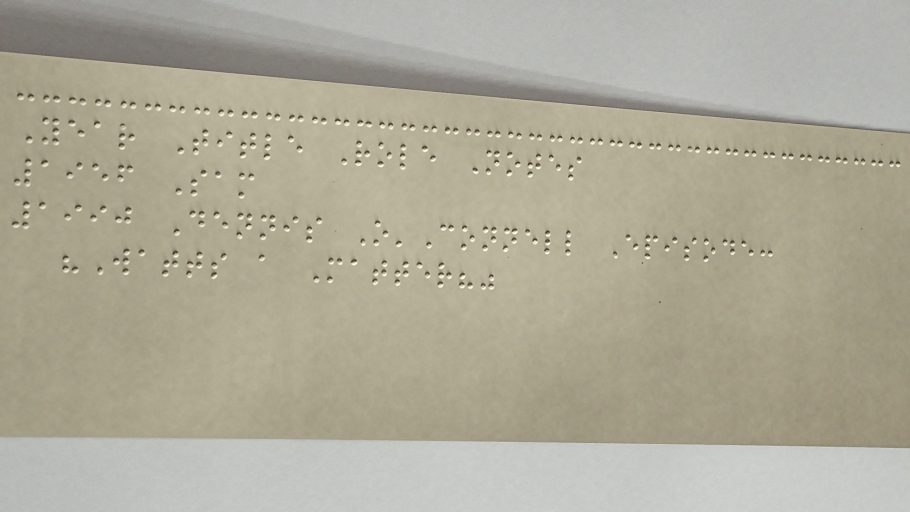Year Title Role Notes
1956 Sam
1990 Dennis O'Connell Episode:
"Watts a Matter?"
